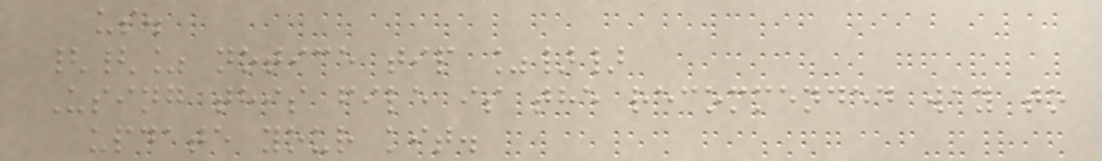us.
{{% notice tip %}}
Using this file is the recommended way to
update your kit.
